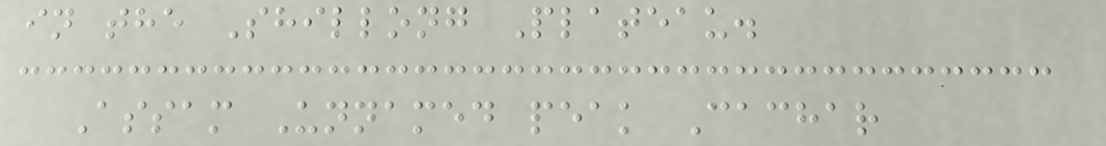in the Shillong Plateau.
Assam Unnamed peak Cachar
